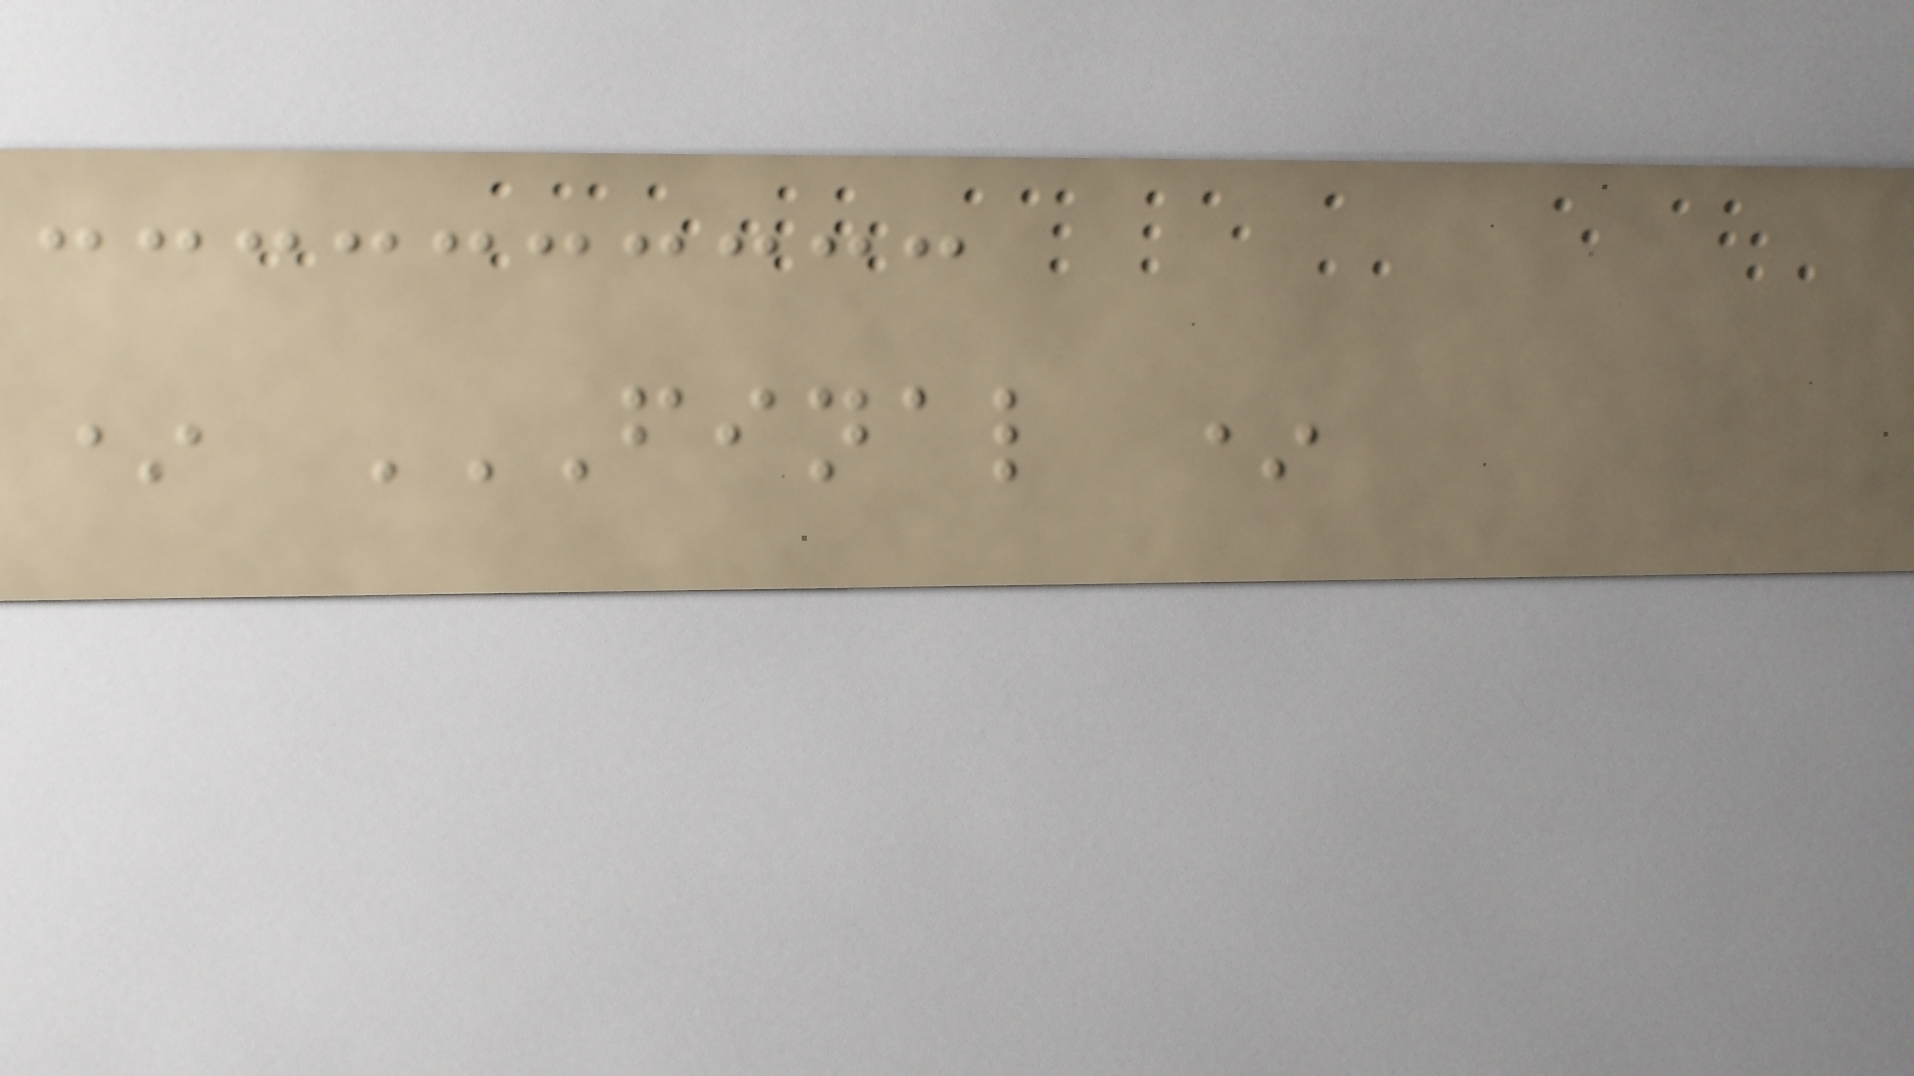* FINAL *
